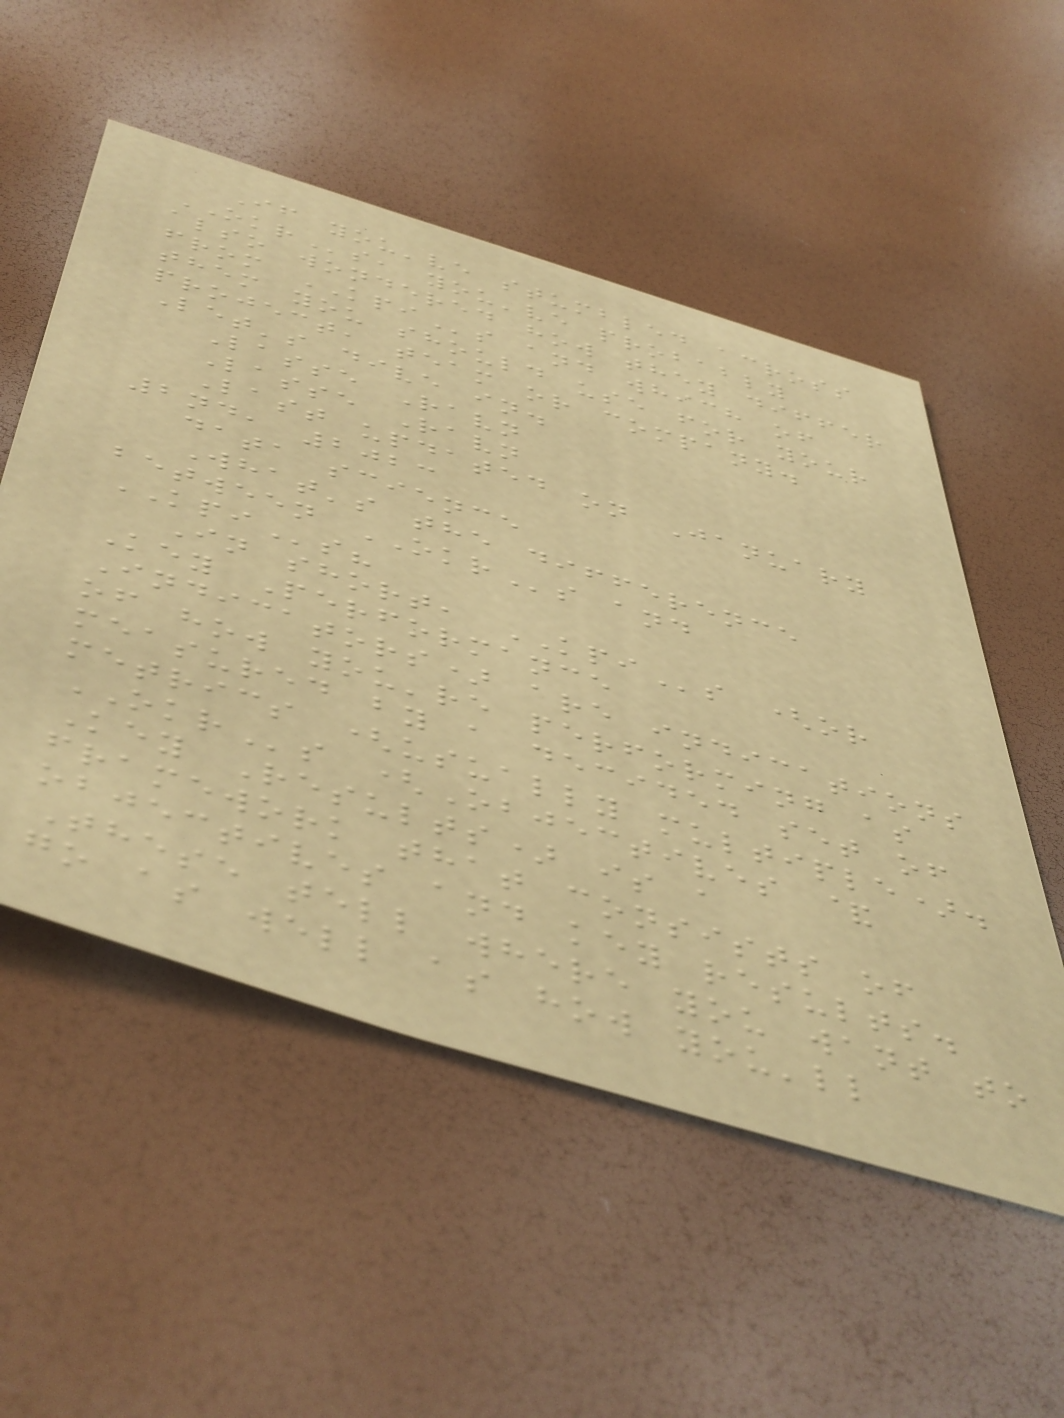If you've stumbled across
OKRs, you've probably
also wondered how they differ
from KPIs and which of
them you should use for your
project, team or company.
Let's dive in.
Lasse Ravn
Lasse Ravn
Last updated on January
2nd, 2023
data science
What's the difference
between OKRs and
KPIs?
In short, KPIs (or
Key Performance
Indicators) are indications
of how you're performing as
measured by a decided set of
metrics (usually multiple).
OKRs (Objectives &
Key Results) is a
framework that consists of
objectives and key results.
These tell where you want to
go as well as how you'll
